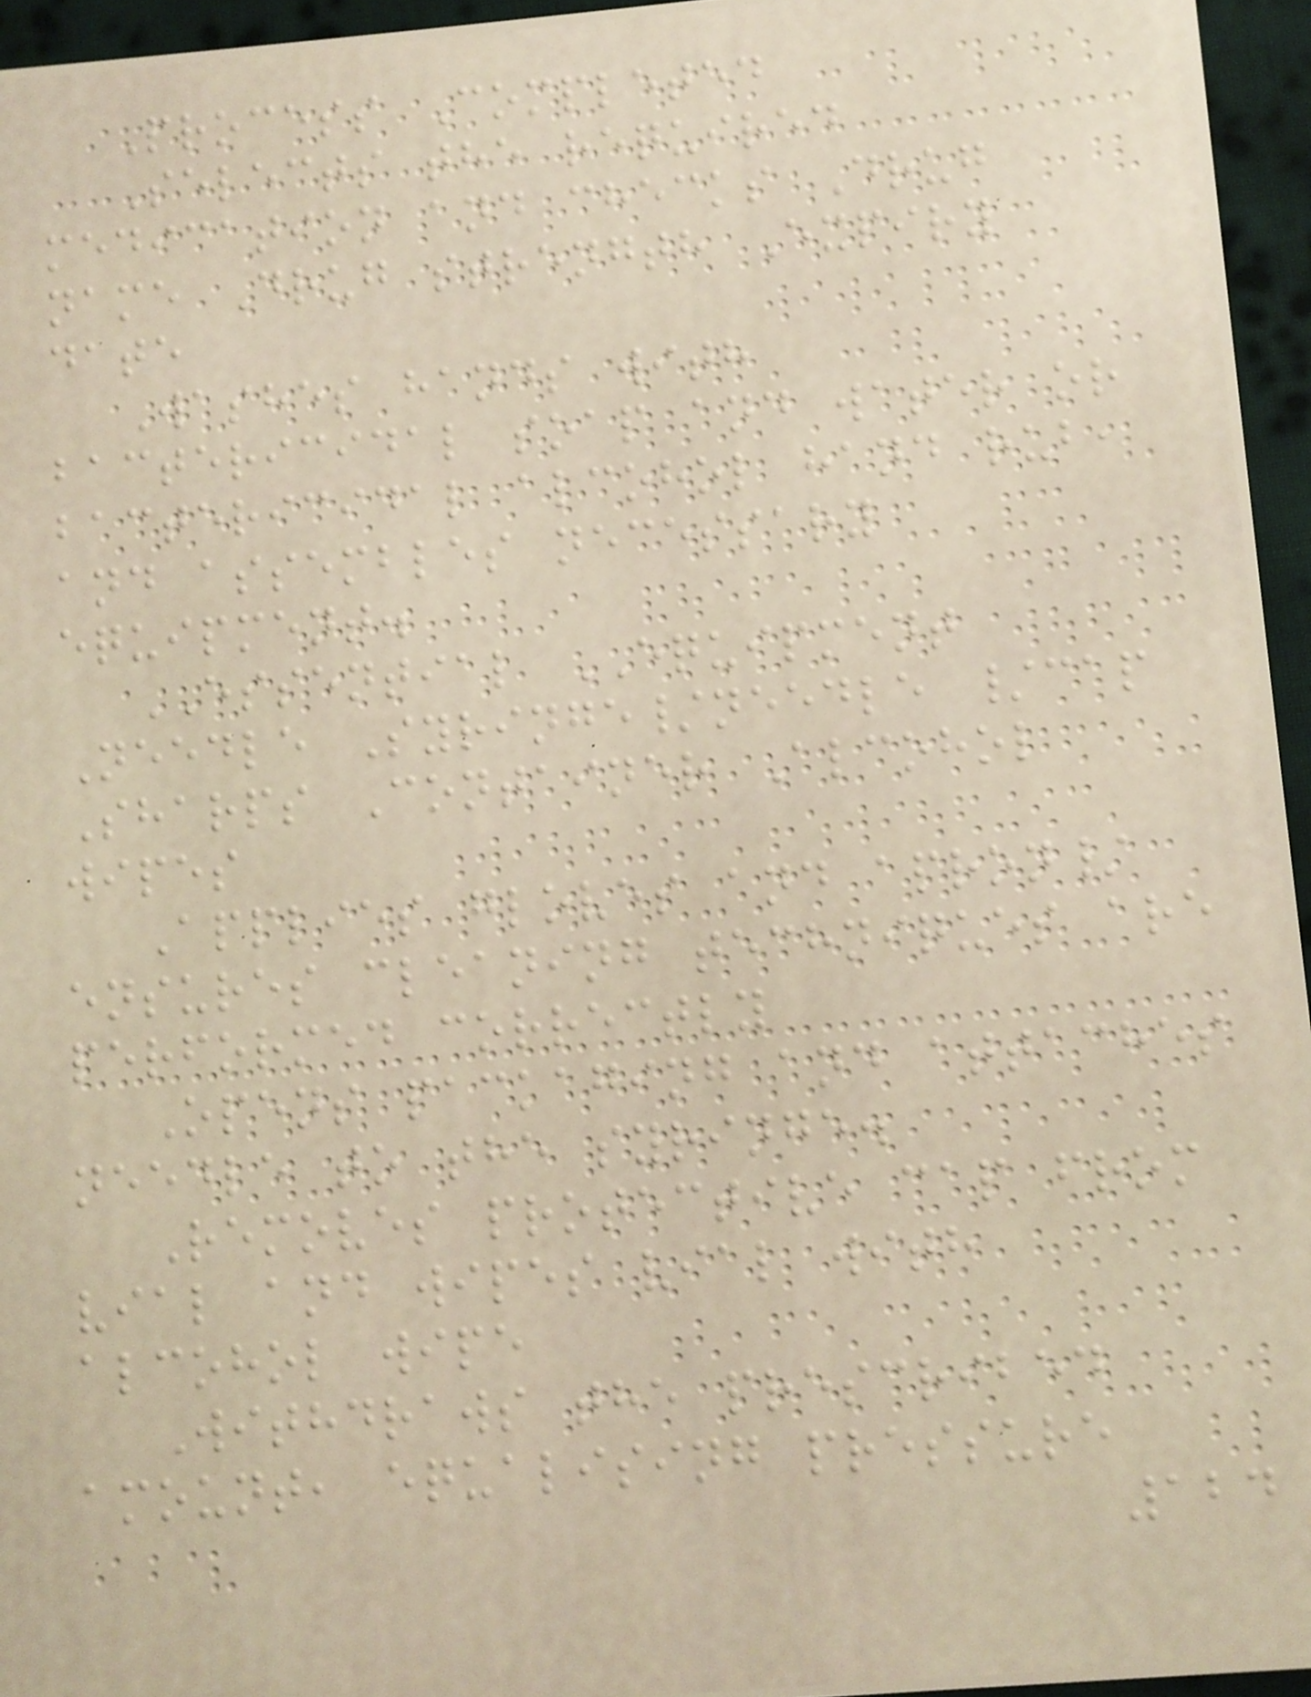Process Completed
Selects the required
medication and checks Drug
name Drug strength Expiry
date
Washes hands with
bactericidal soap and water or
bactericidal alcohol hand rub,
and assembles necessary
equipment.
ESSENTIAL EQUIPMENT
Needle Syringe/needle /cap
Sharps Container Alcohol
wipes
Applies gloves and apron/
ensures cleaning techniques are
performed correctly
Opens packaging and attaches
needle to the syringe.
Removes protective cap from
vial and wipes vial with
alcohol wipe
Withdraws the prescribed
amount, equalising pressure
124
